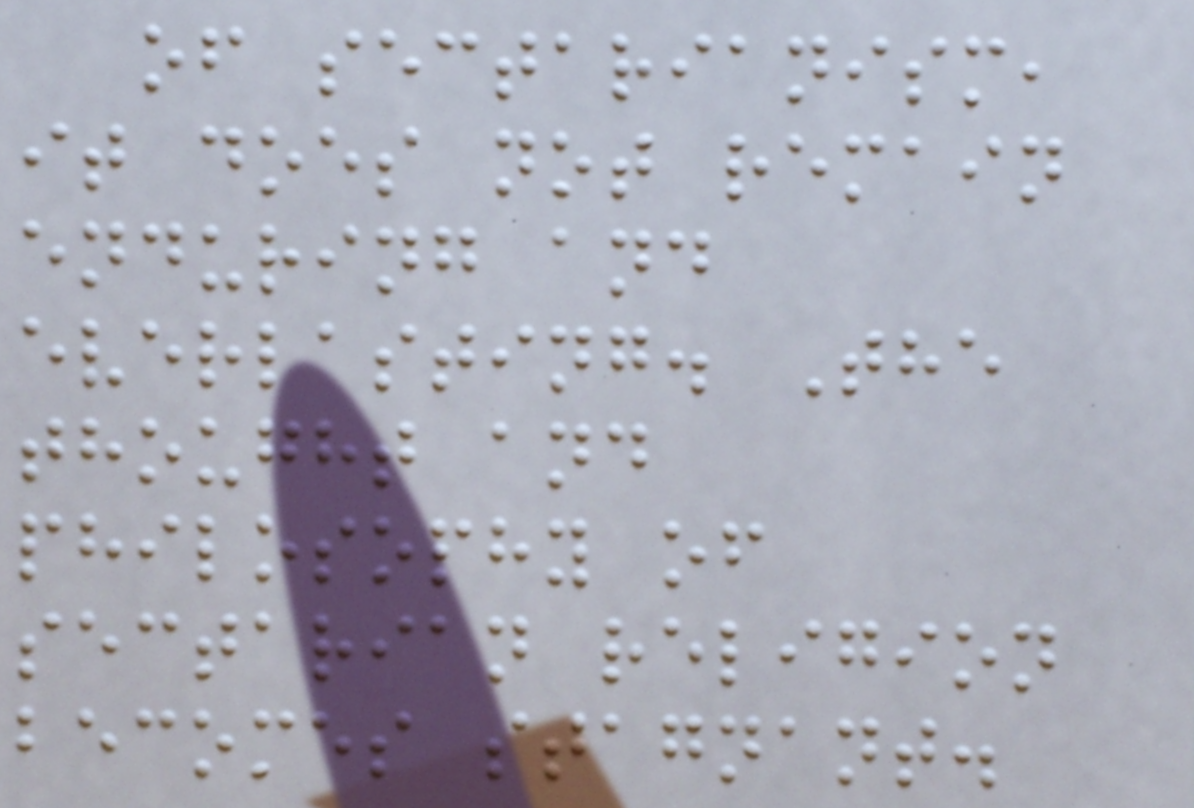of sectarianism,
it does not remain
enduring and
everlasting. The
thought and
philosophy of
sectarian religion
becomes stagnant.
